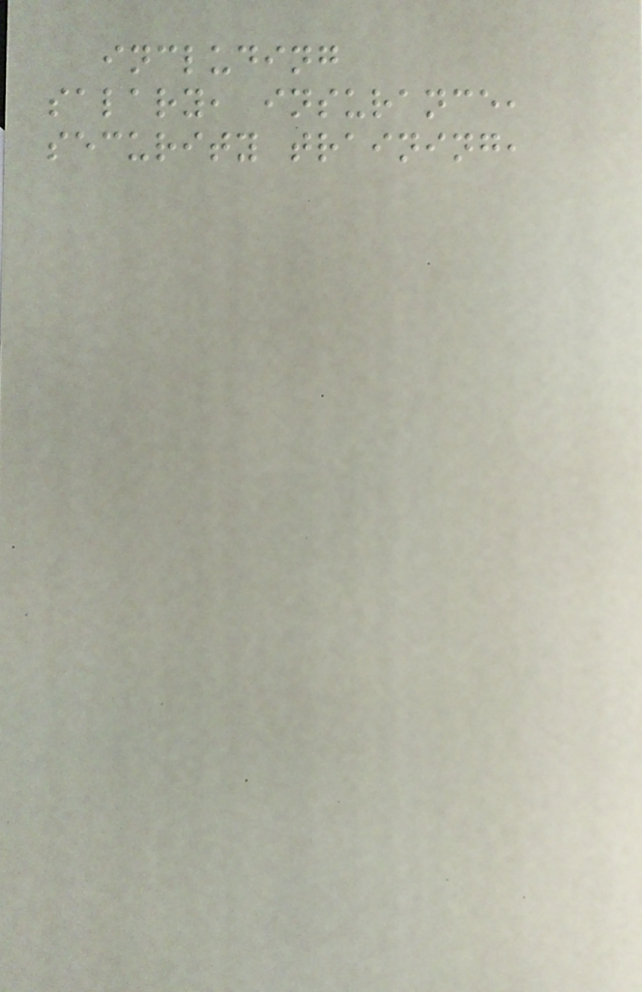including
salary, insurance,
security training,
